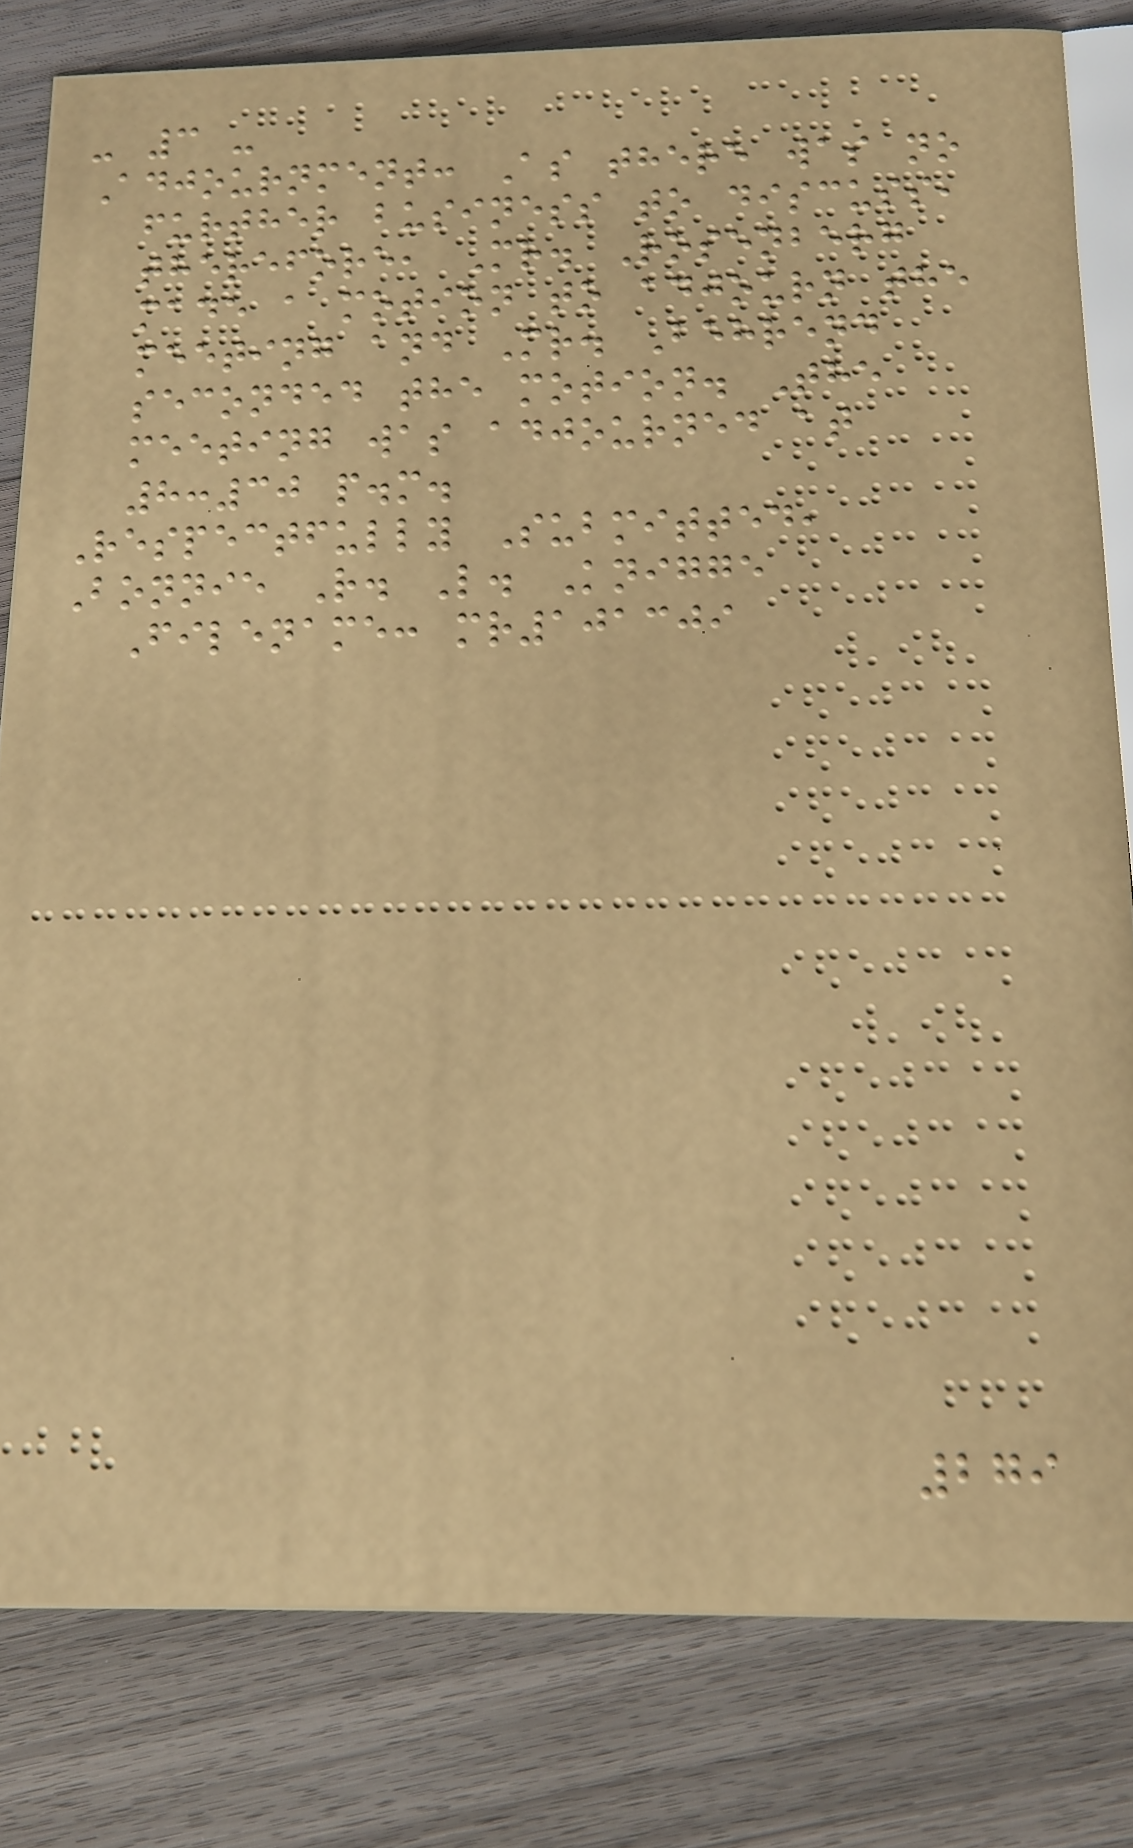- 3 -
Adjournment: As there was no
further business to discuss,
therefore, Mr. Rosenberg
made a motion to adjourn the
meeting and Mr. Behrend
seconded the motion. The
meeting was adjourned at
8:30 p.m.
Respectfully Submitted,
Bonnie R. L. Knigge
Filename: mr101309
279
